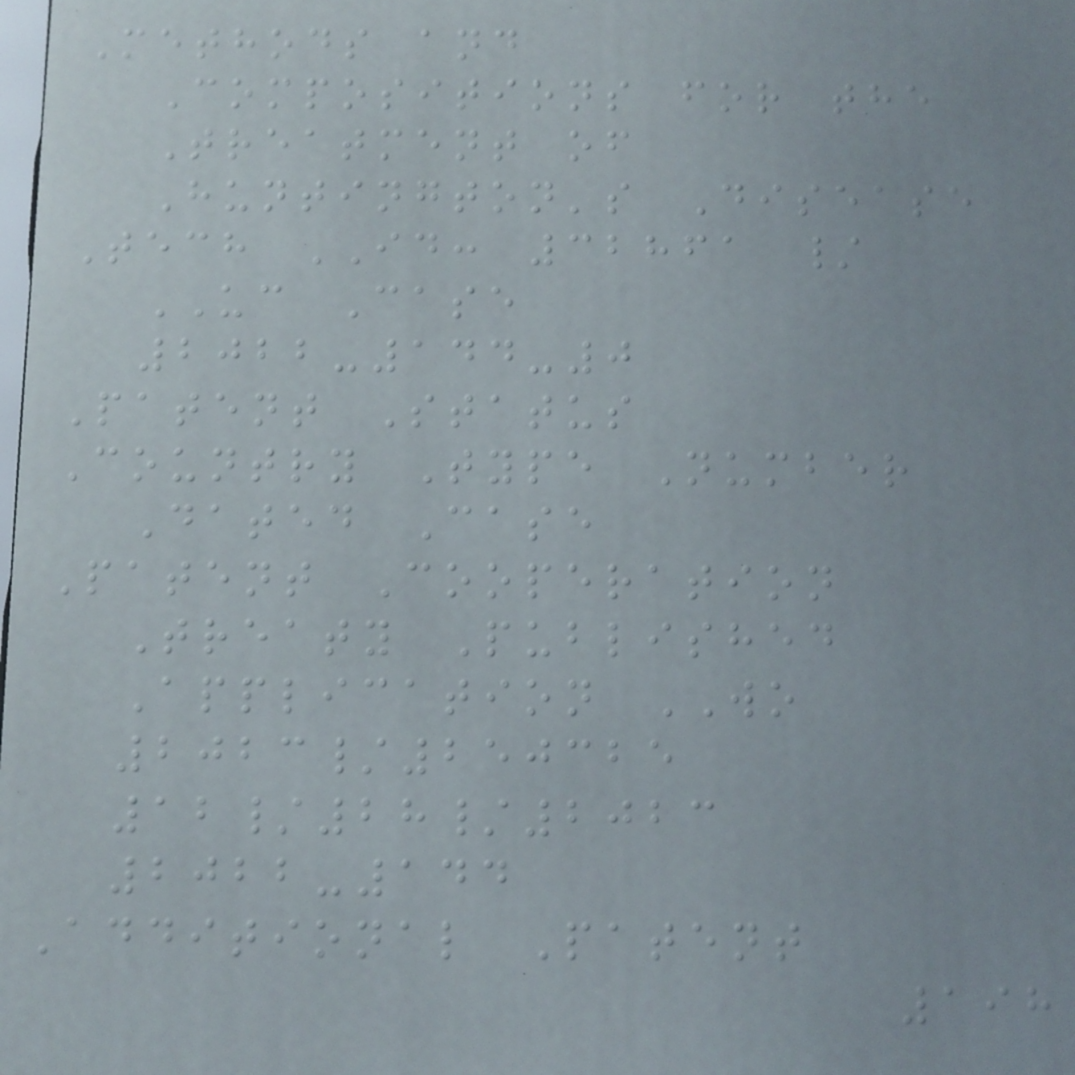Methods and
Compositions for the
Treatment of
Huntington's Disease
Tech ID: 32861 /
UC Case
2022-144-0
Patent Status
Country Type Number
Dated Case
Patent Cooperation
Treaty Published
Application WO
2023/250325
12/28/2023
2022-144
Additional Patent
198
